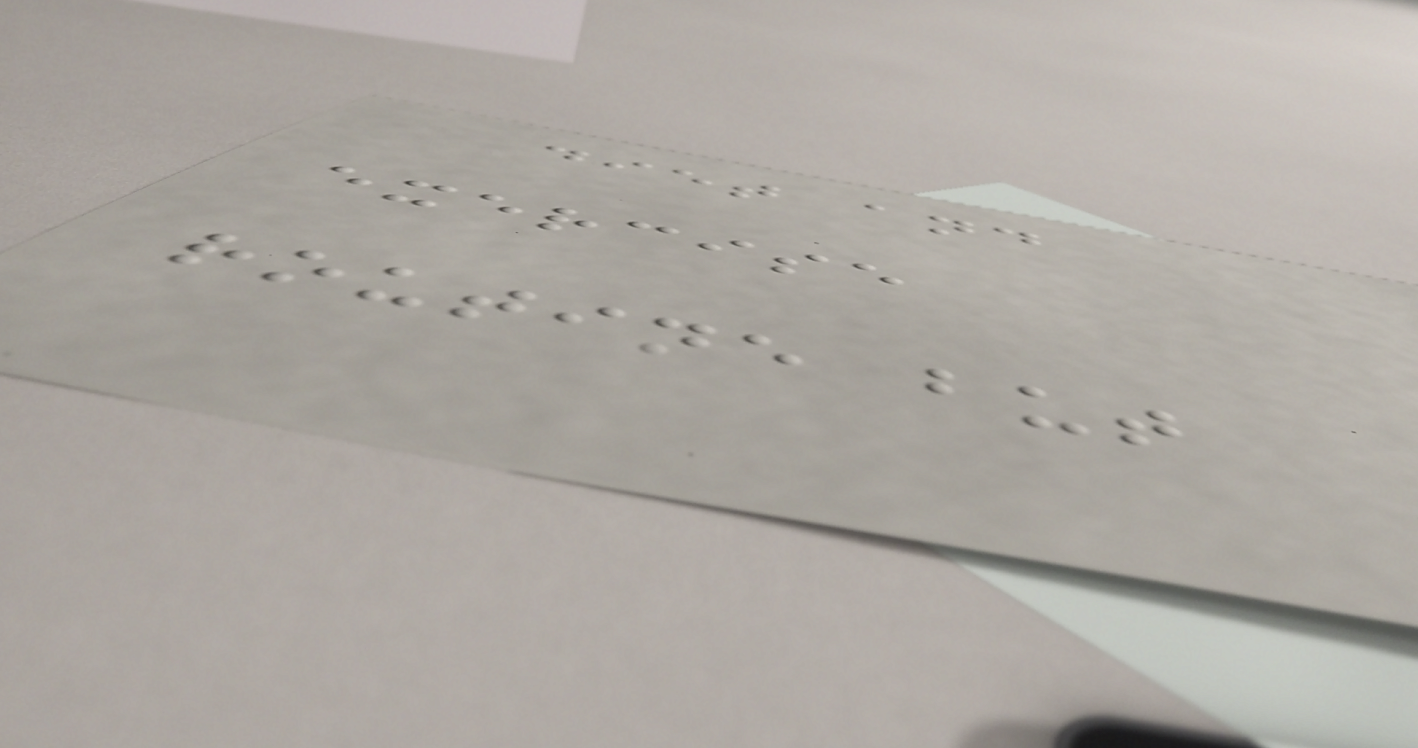diet and
exercise
routine but
